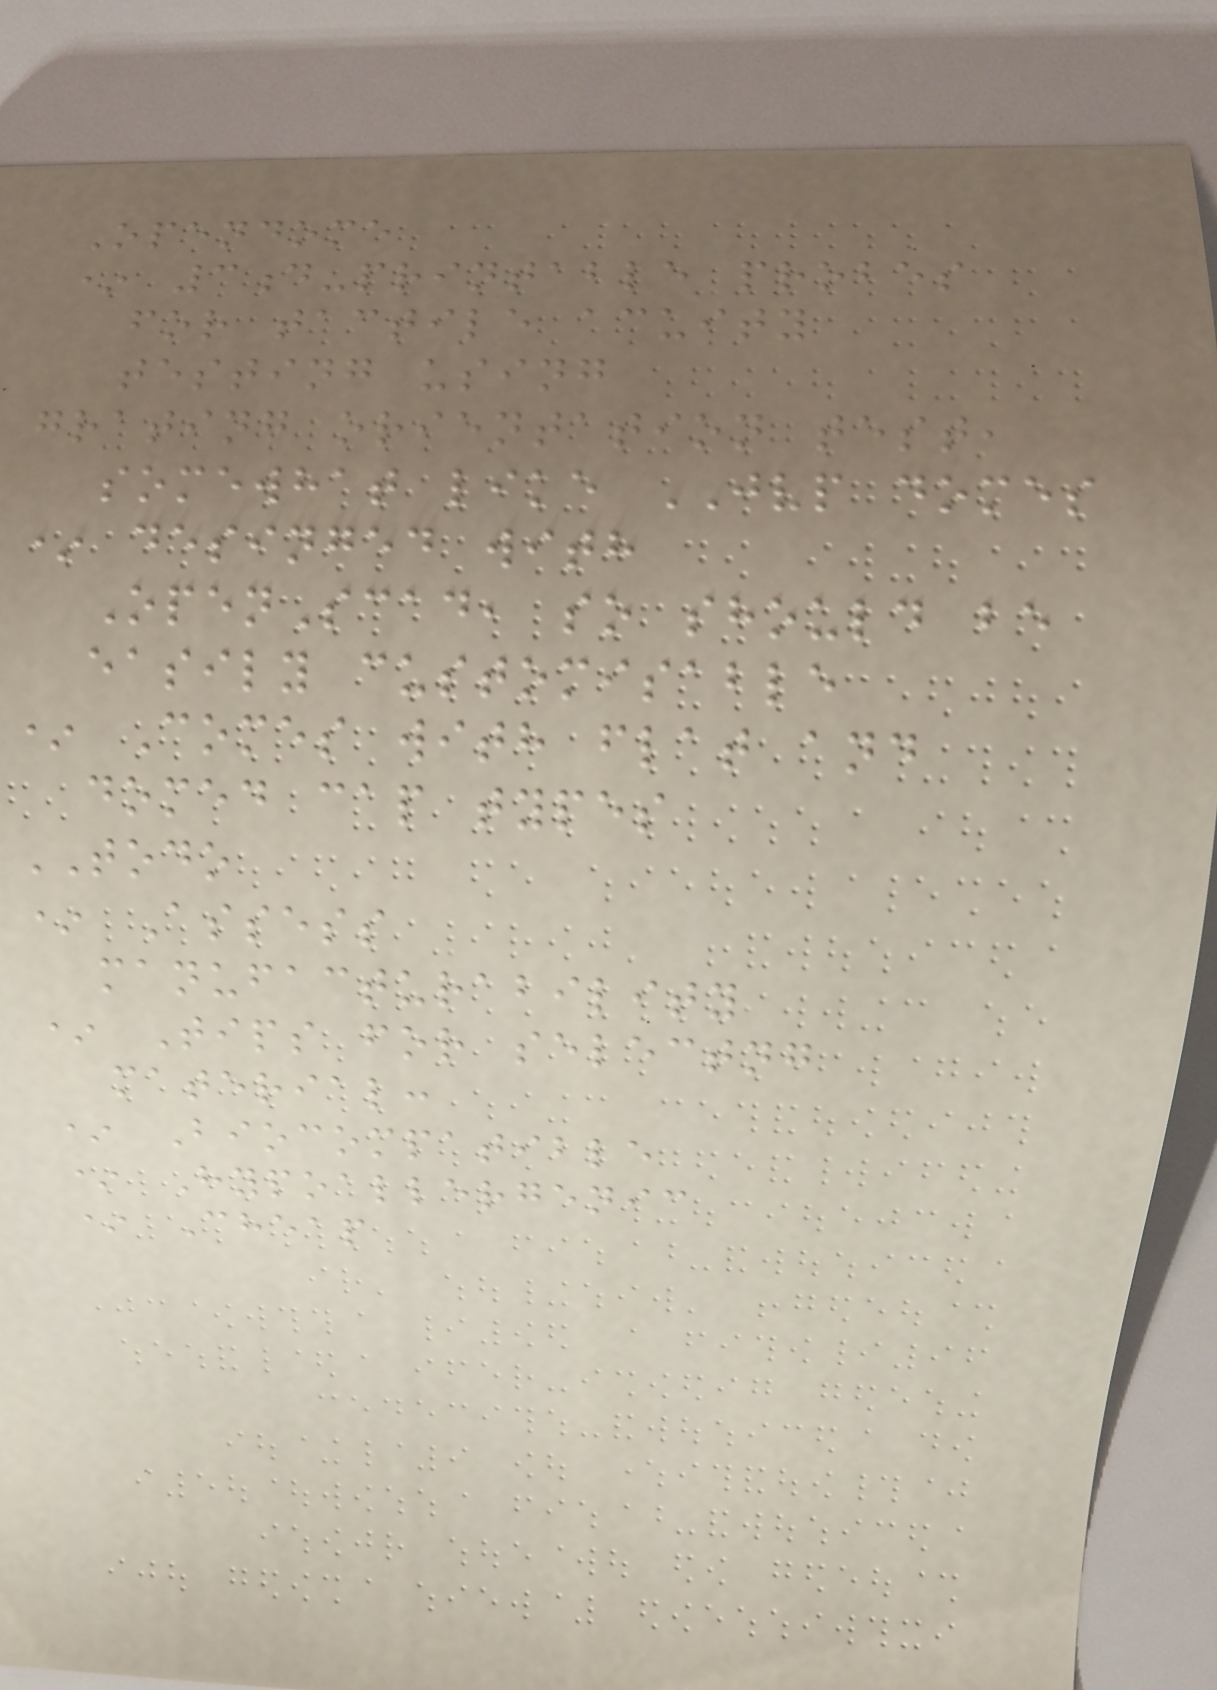Opendome
* 3d-printable probes
for tactile acuity
testing using
grating orientation test,
somewhat like JVP domes
* desinged with
OpenScad, so should be
easily customisable
* Comes with flat and
domed cap types
TODO
* Assess
manufacturability
* Tips for selectng
material:
* Biocompatible
* Hypoallergenic
* Cheap
